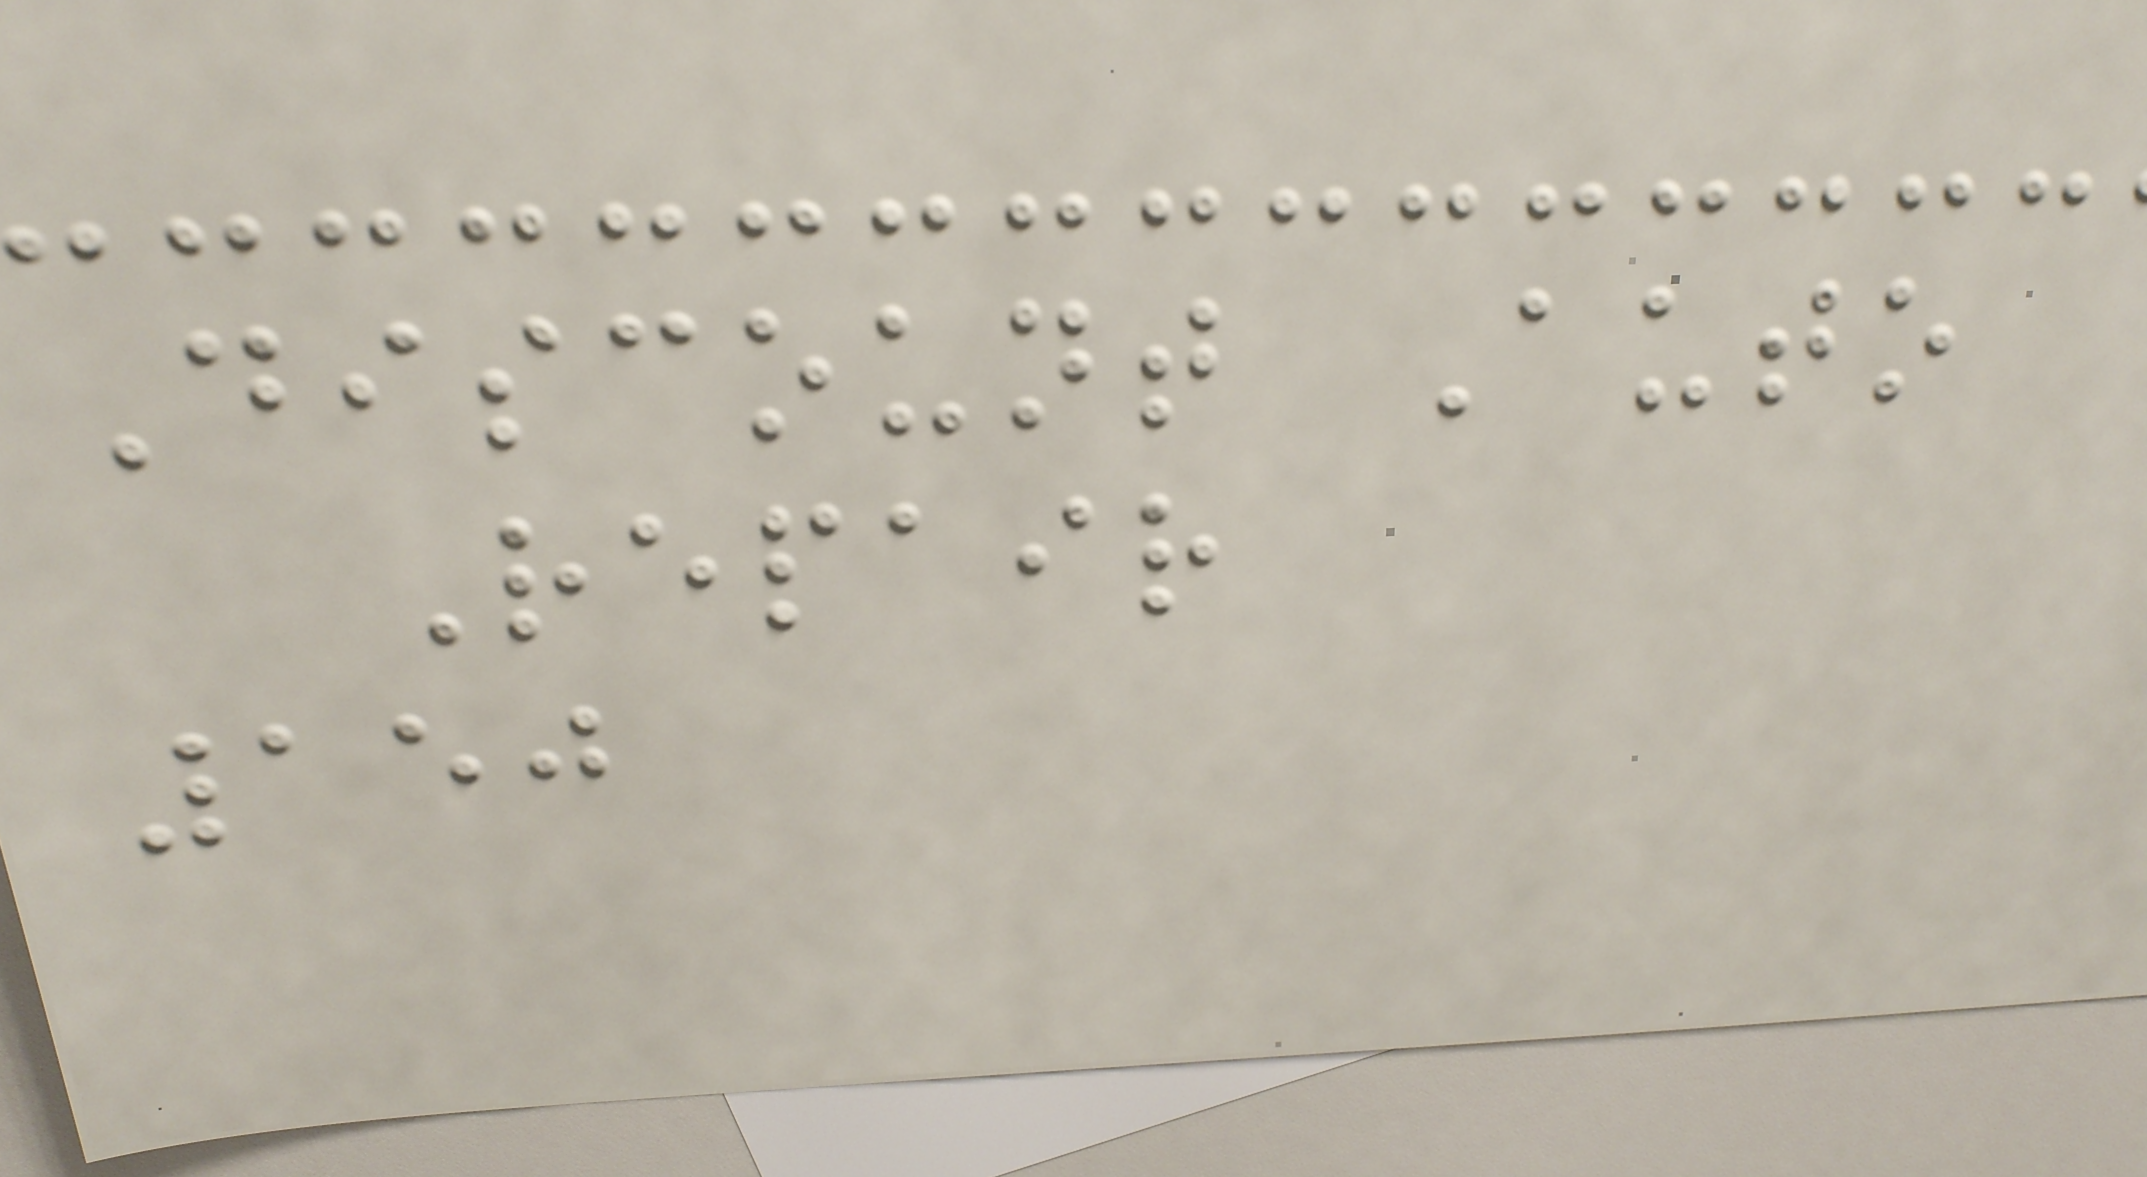Discount Auto
Repair
150
